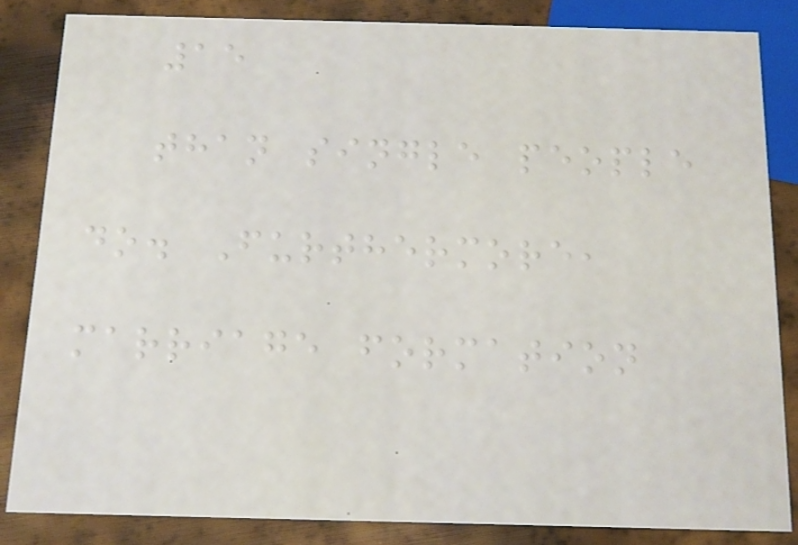15
than single people
do. Furthermore,
marriage formation
